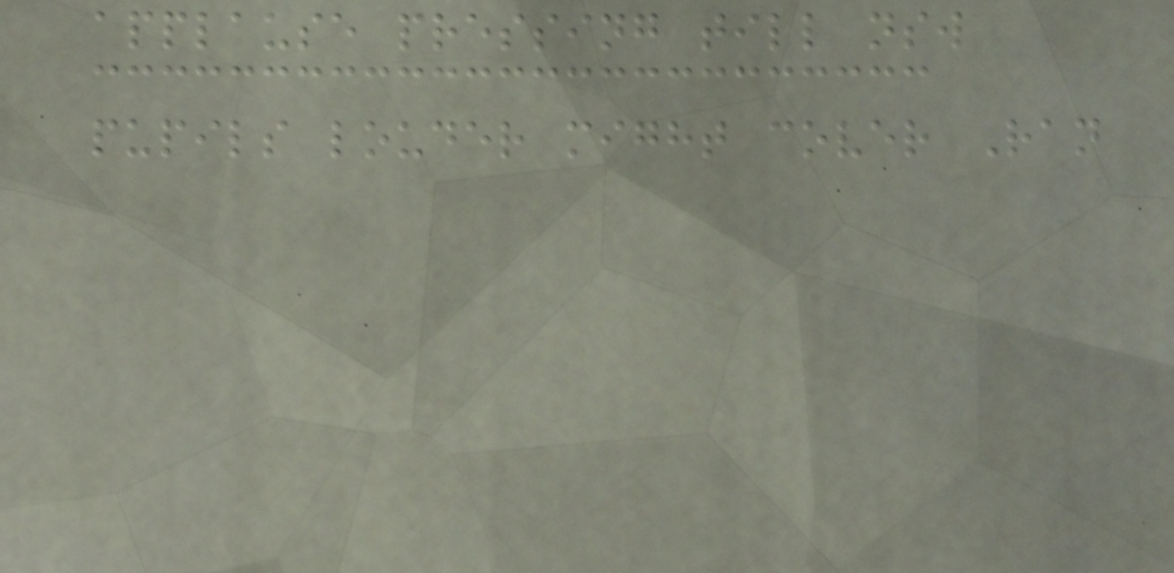applause pressing till nsw
pupils louder might cover Ran
